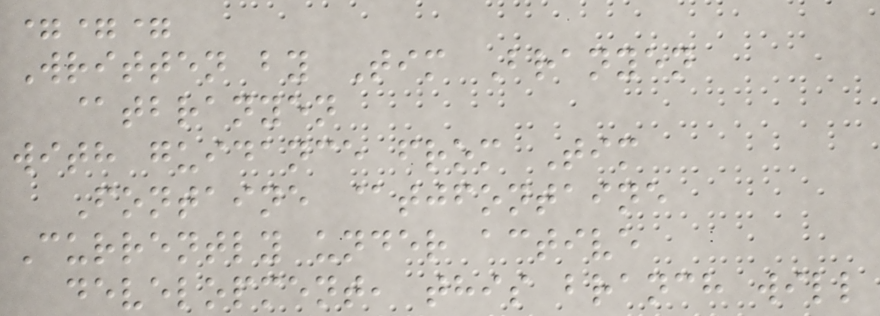===
Written by Tim Branyen
@tbranyen
with guidance from Tim
Fontaine @tjfontaine
Currently under active
development, this branch will
